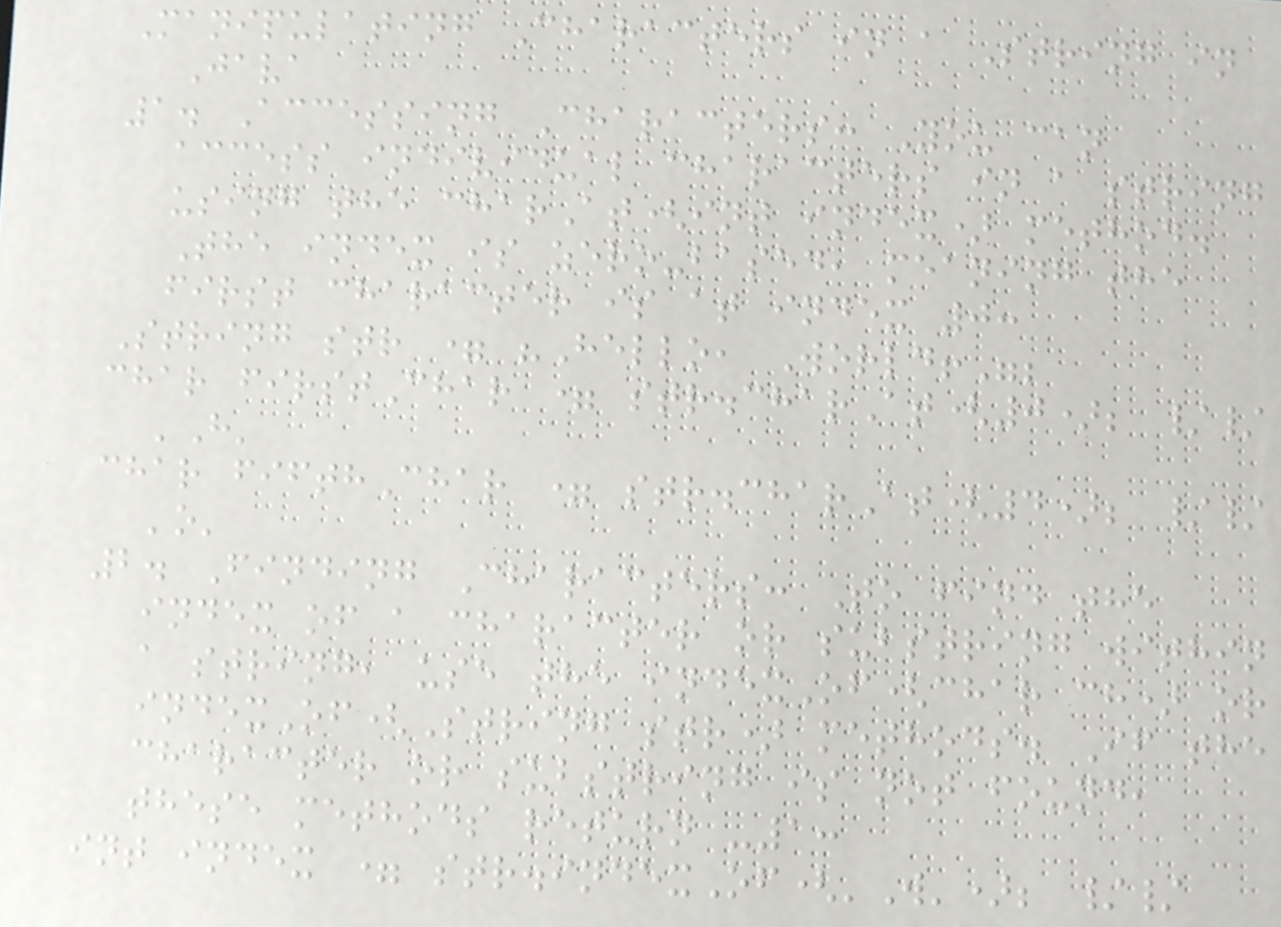Manipulating Characters in a String in
Java
1. Accessing Characters: You can
access individual characters in a string
using the charAt(int index) method.
The index is zero-based, meaning the
first character is at index 0:
String str = "Hello, World!";
char firstChar = str.charAt(0); //
'H'
char fifthChar = str.charAt(4); //
'o'
2. Finding Characters: To find the
index of a character or substring within
a string, use the indexOf(char ch) or
indexOf(String str) methods. If the
character or substring is not found,
these methods return -1:
int index = str.indexOf('W'); //
